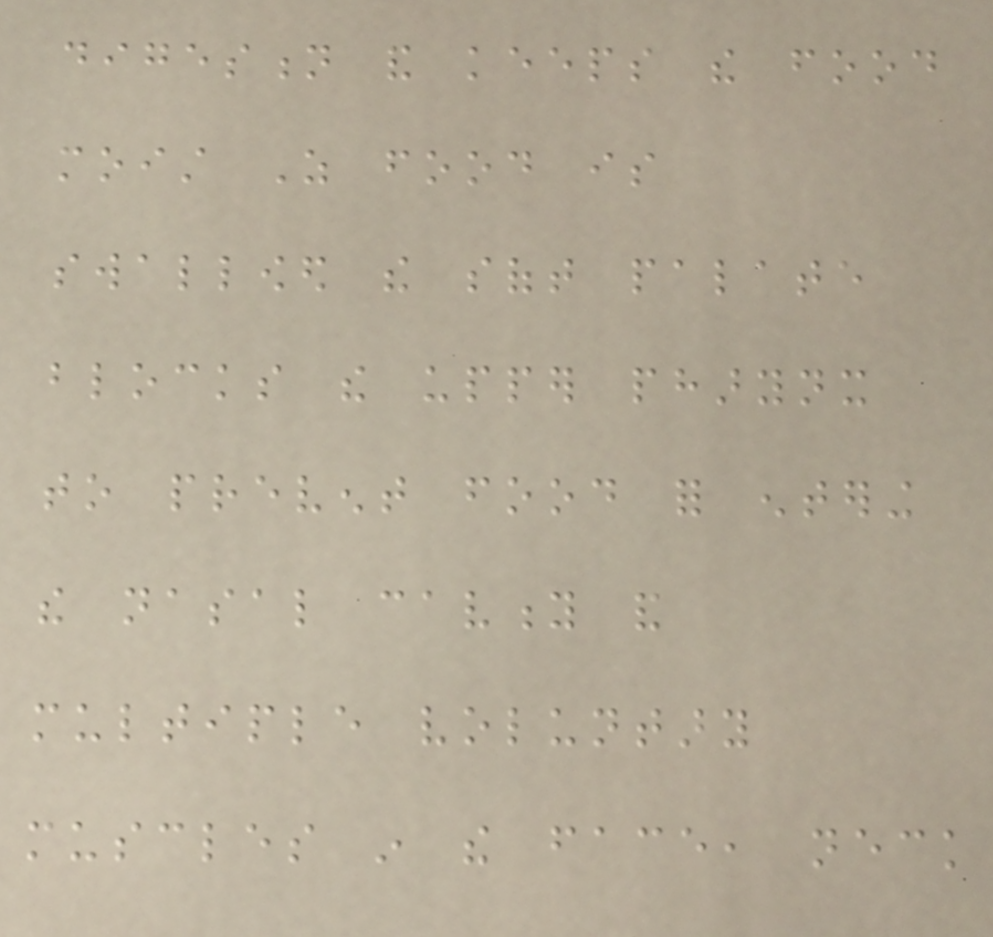digestion and keeps the food
moist As food is
swallowed the soft palate
blocks the upper pharynx
to prevent food for entering
the nasal cavity and
multiple voluntary
muscles in the face, neck
